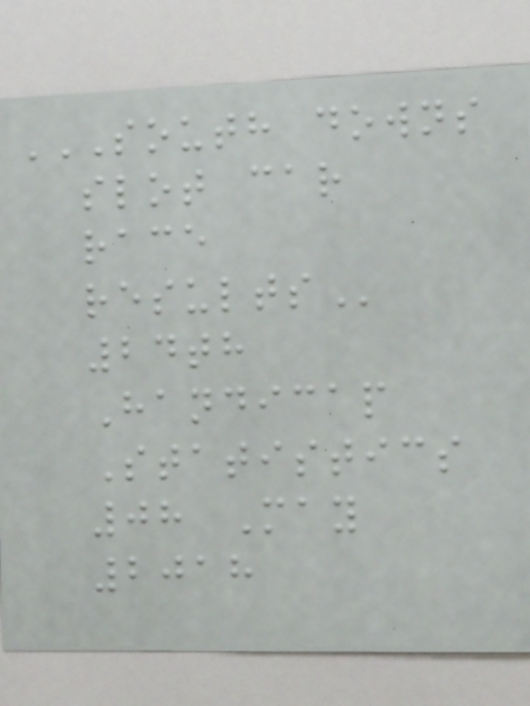SOUTH DOWNS
SLOT CAR
RACE
RESULTS
24th
Handicap
Statistics
08 May
2018
